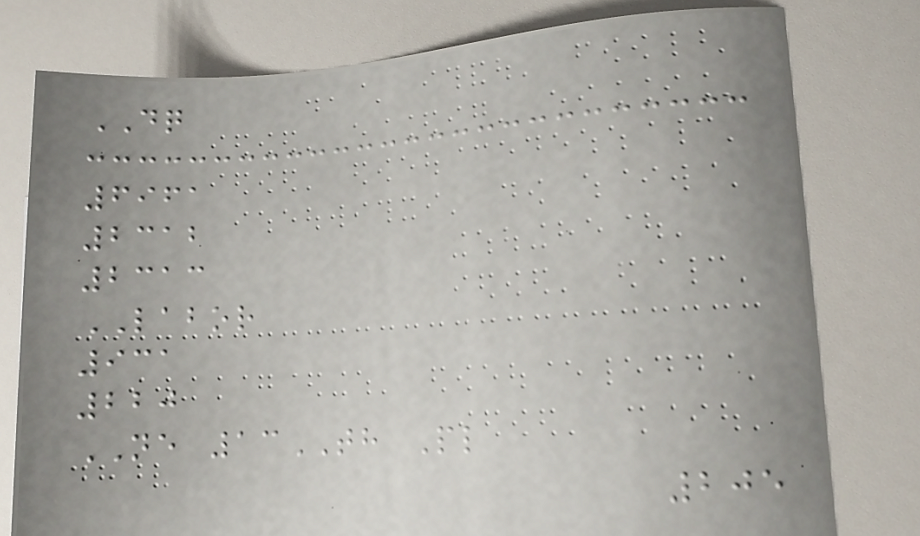DQ
6961
2312
2313
LABOR
931
220
NE 13TH Pl
205
